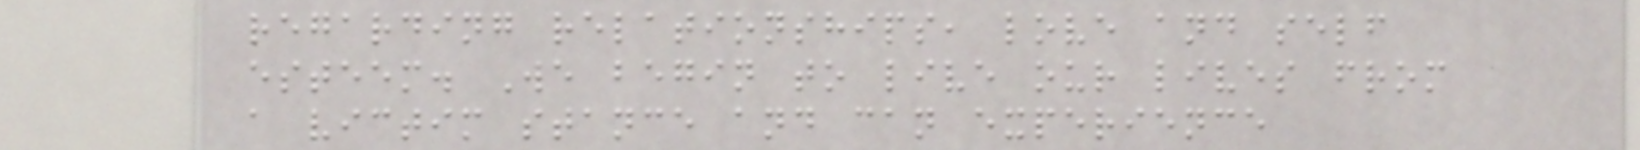regarding relationships, love and self
esteem. We begin to live our lives from
a victim stance and can experience
